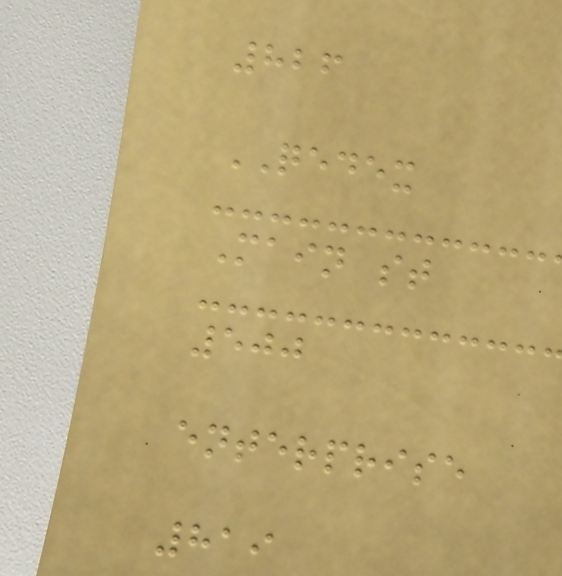826
QEDEX
Main st
500
enterprise
819
